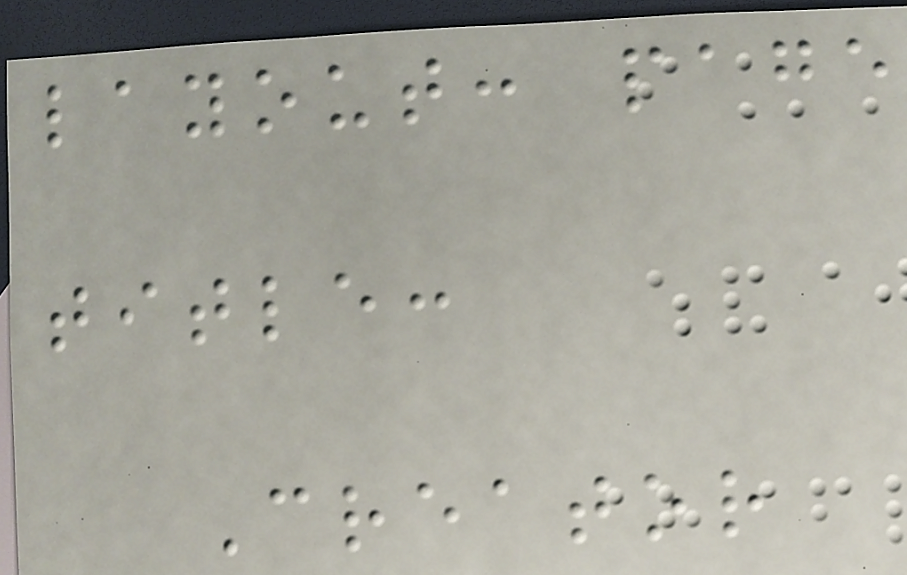layout: page
title:
Creator
